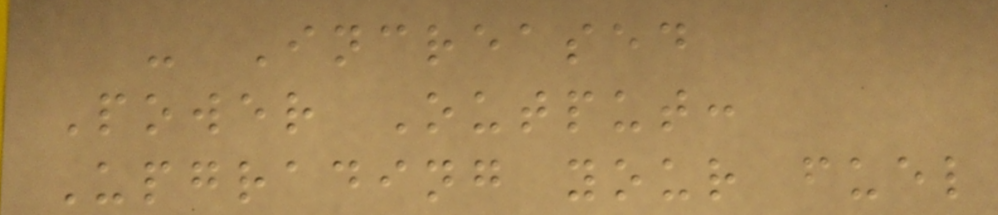- Increased
Power Output:
Upgrading your fuel
